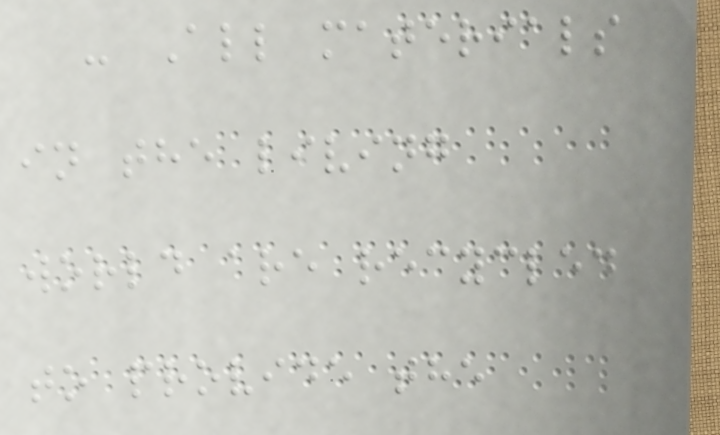- All materials
in the living
world are recycled
to provide the
